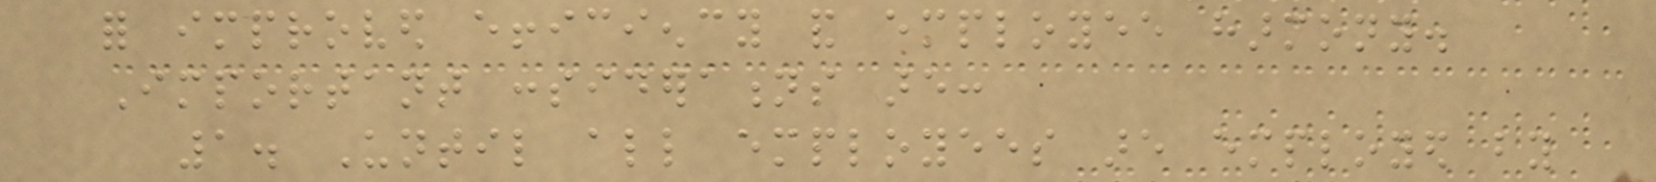for improved efficiency and employee harmony.
Important considerations are:
1. Until all employees are employed by
